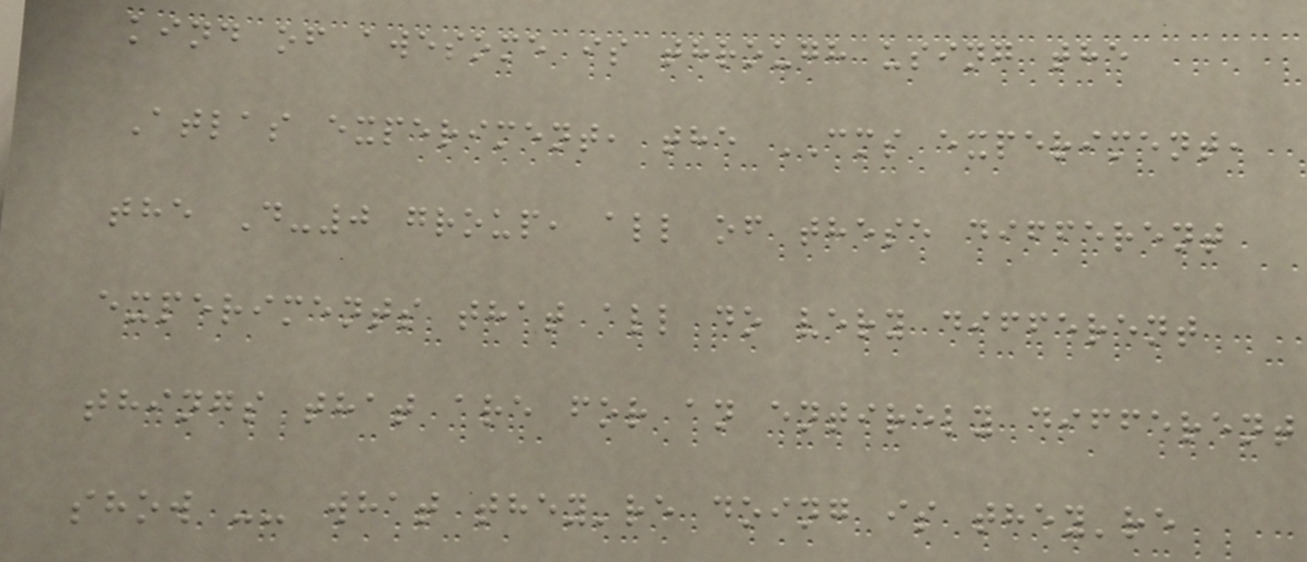kind of awesome is through using the
Atlas experiment, the CMS experiment,
the D-0 group, all of these different
experiments that all do very different
things that are for an entirely different
show -- what they're doing is they're
